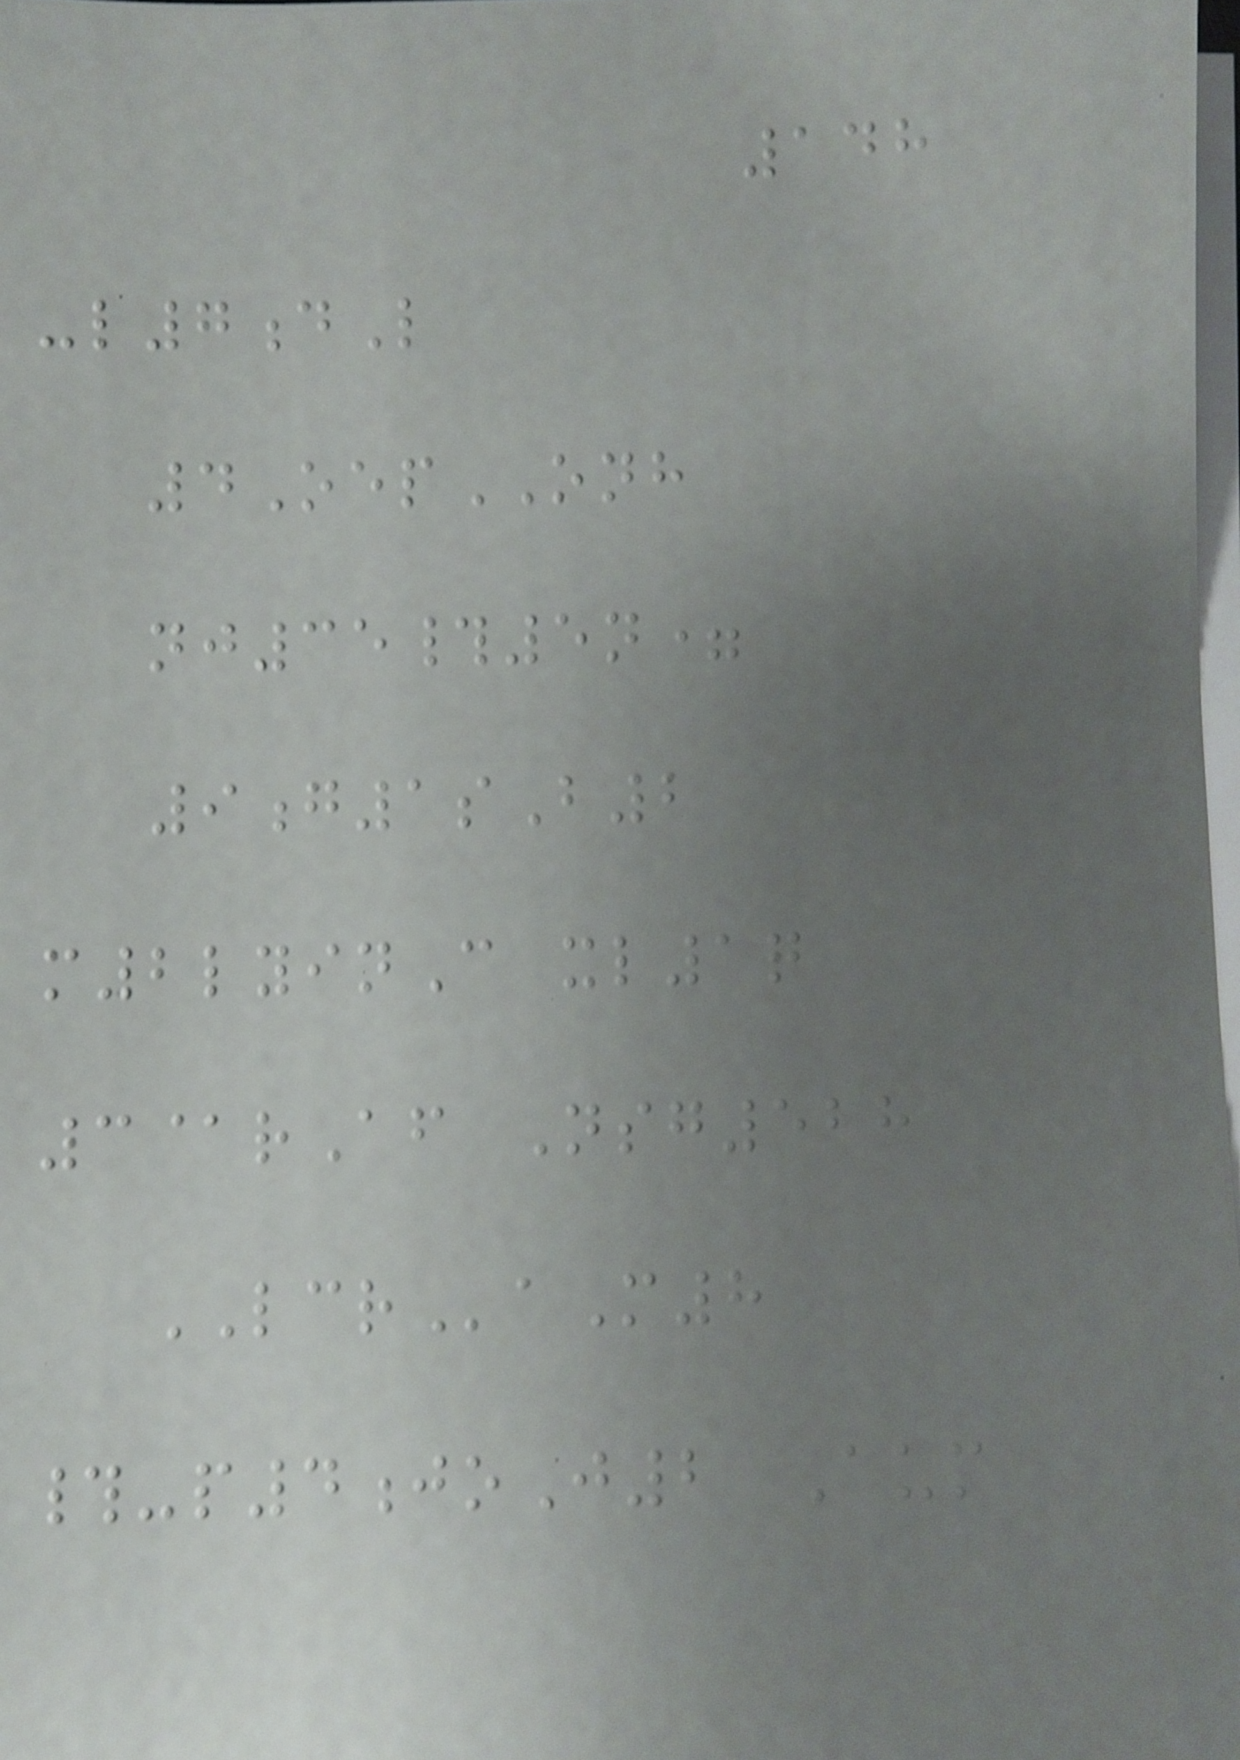148
-l7dL
4OepONH
nj35#5n=
9g1sB2
m2lyinC xl1q
3@rAf Nsg528
LCRaM8
#-p4joJ2 Aum
